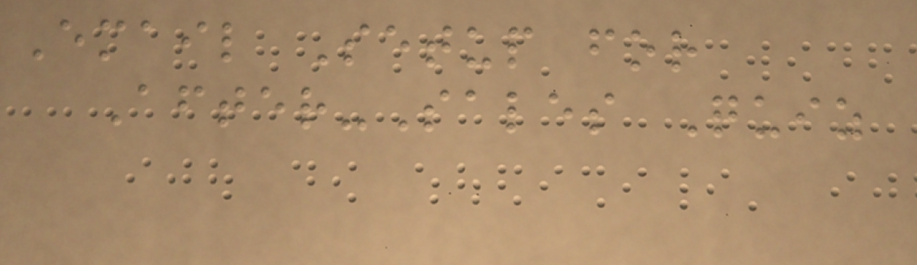Email Setup for
After-Sales Quiz
